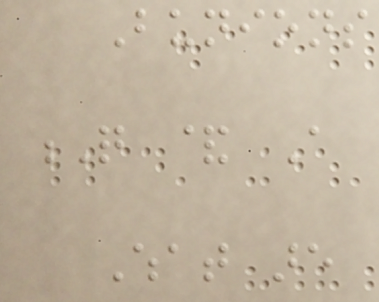Bunions
Q & A
What are
